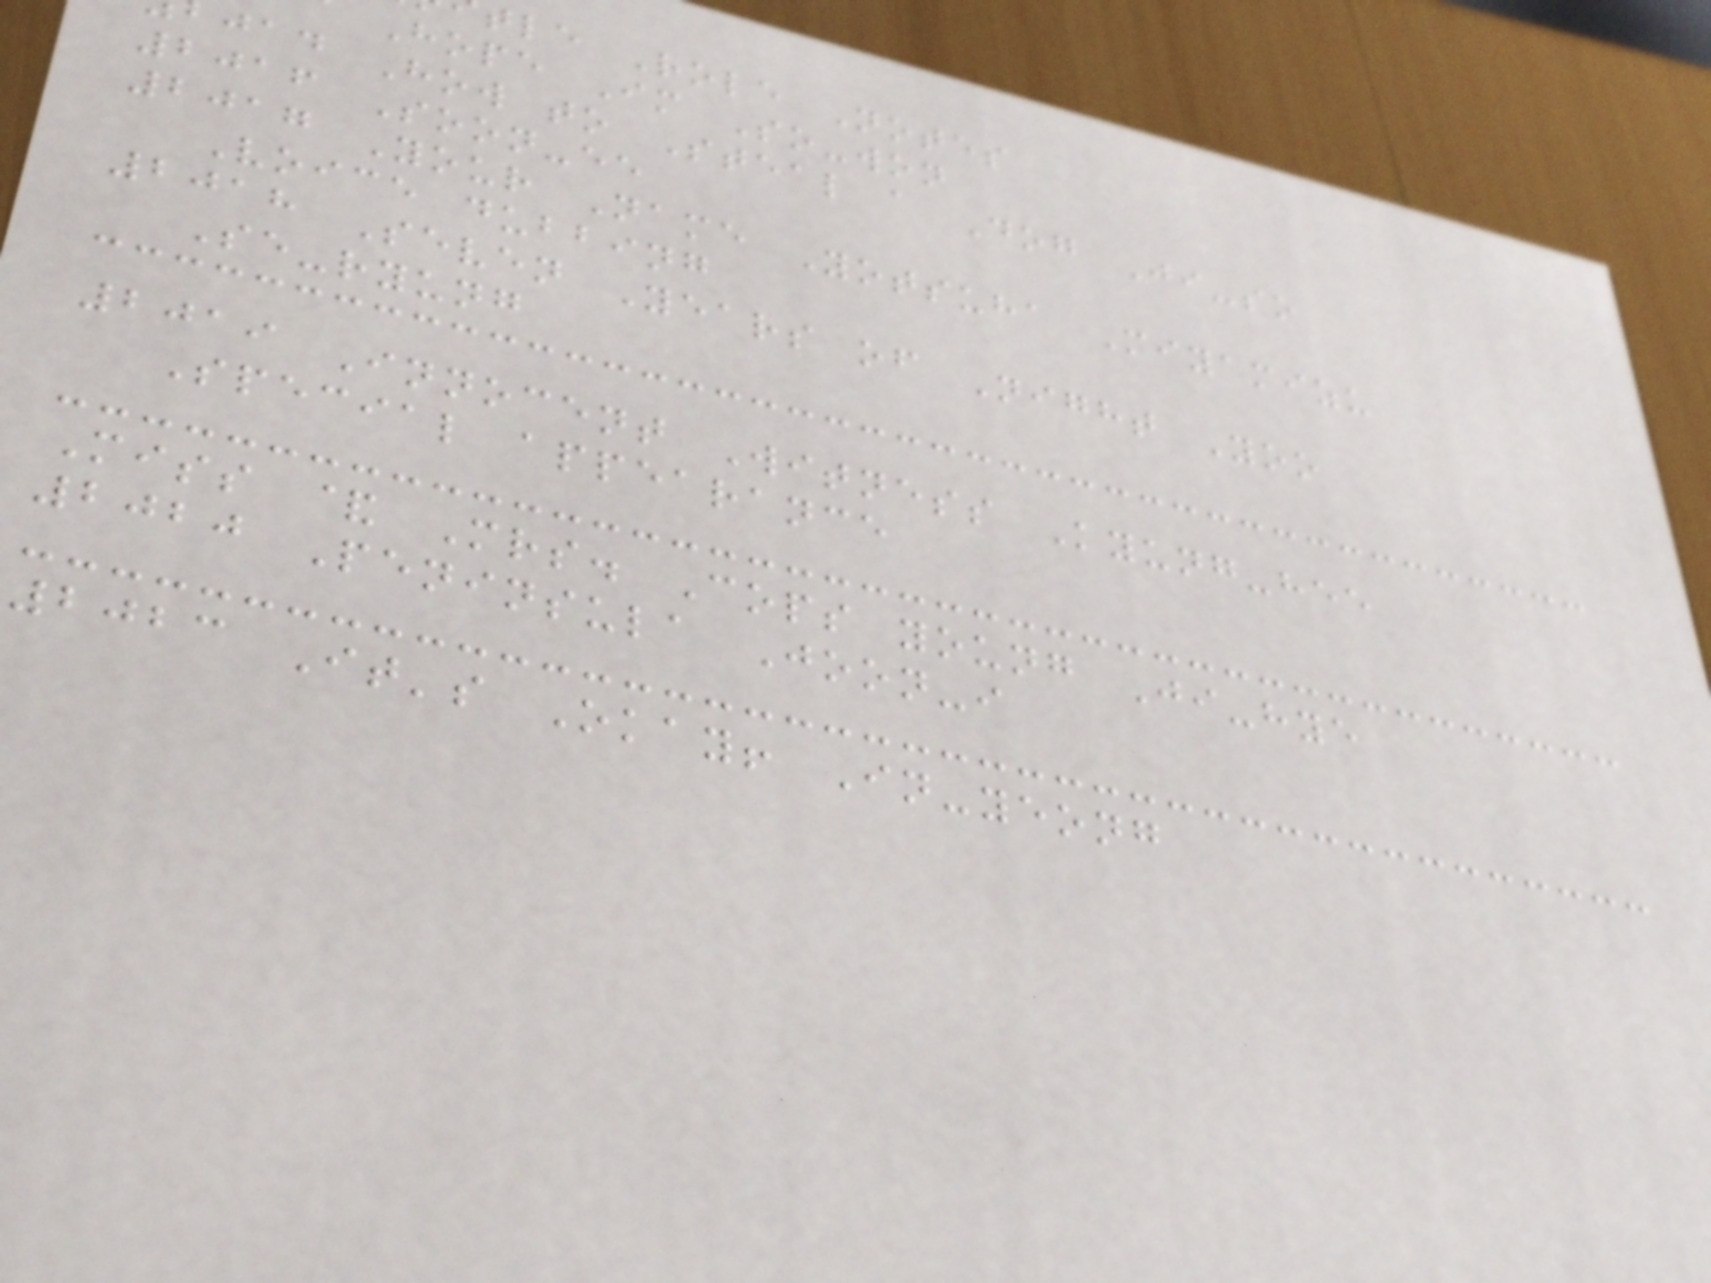tle Role Notes
Hope Im So-won
jad How to Steal a Dog Ji-so
2016 Soon-ee
2017 Your Name Yotsuha Miyamizu
Voice dubbing
2018 Seven Years of Night Yoo
Se-ryung
2019 Innocent Witness Kyung-hee
Special appearance
Miss & Mrs. Cops young Ji-hye
2020 Peninsula Joon-i
2023 It's Okay! In-yeong
